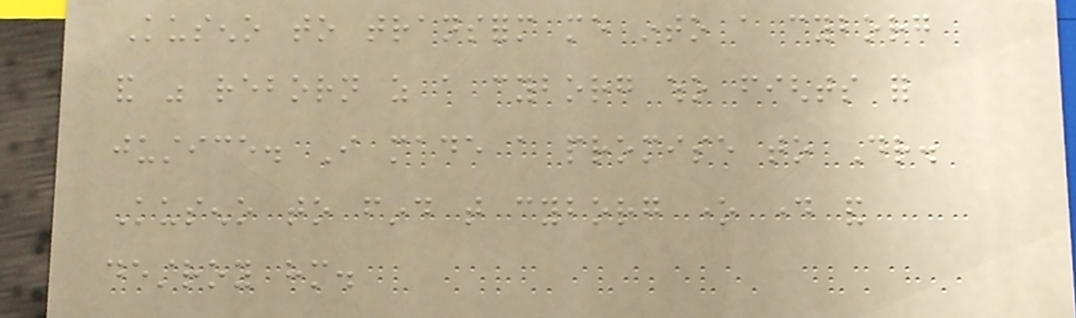Kuseno to transform me into a cyborg
and was reborn as a cyborg who fights for
justice. I made a promise to Dr.
Kuseno to find that cyborg one day and
destroy him.
